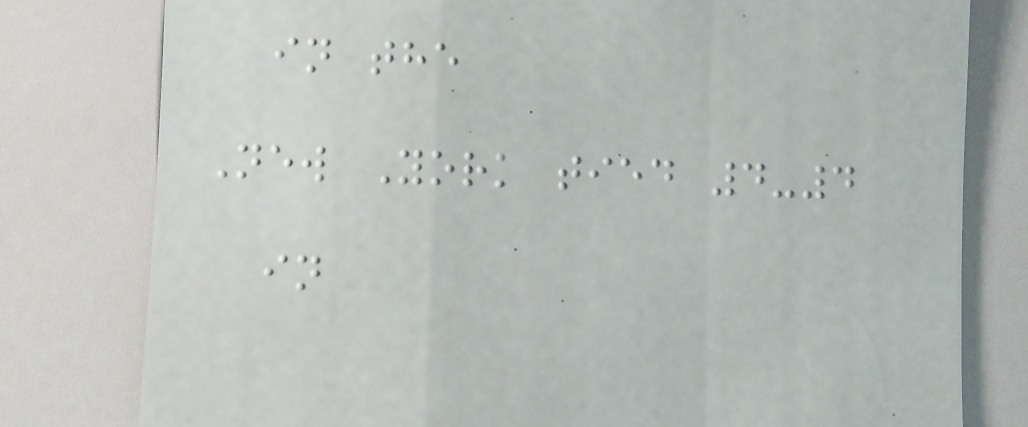in the
New York tied 4-4
in
